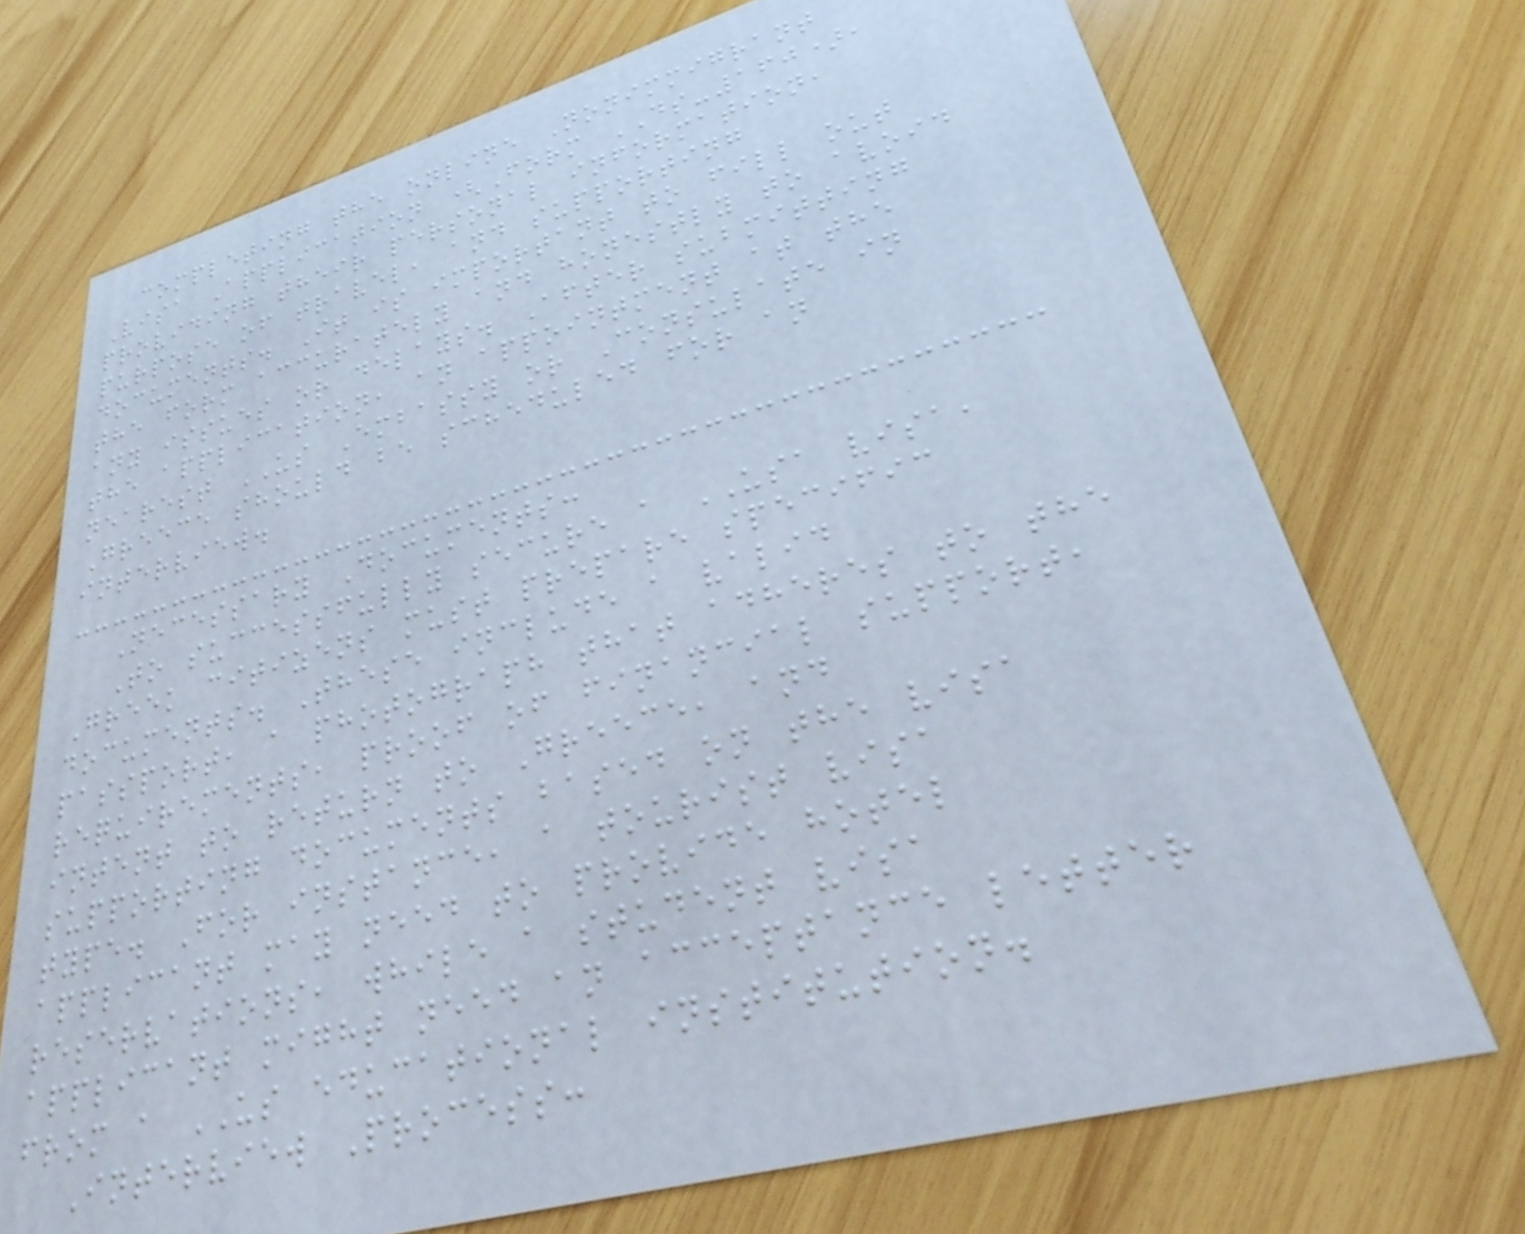completing the online Nonimmigrant
Visa Application (Form DS-160),
providing their personal information,
purpose of travel, and supporting
documents. It is important to fill out
the form accurately and honestly to avoid
any issues or delays. After submitting
the application, an appointment at the
nearest US Embassy or Consulate in
Greece should be scheduled for an
interview.
Necessary Documents:
To successfully secure a USA visa,
Greek citizens must prepare specific
documents. These include a valid
passport, a photograph that adheres to the
requirements, proof of financial support,
intent to return to Greece, and
supporting documents based on the visa
type. For instance, a tourist visa
applicant may need to provide hotel
reservations, while a student visa
applicant might need an acceptance letter
from a US educational institution.
Interview Process:
